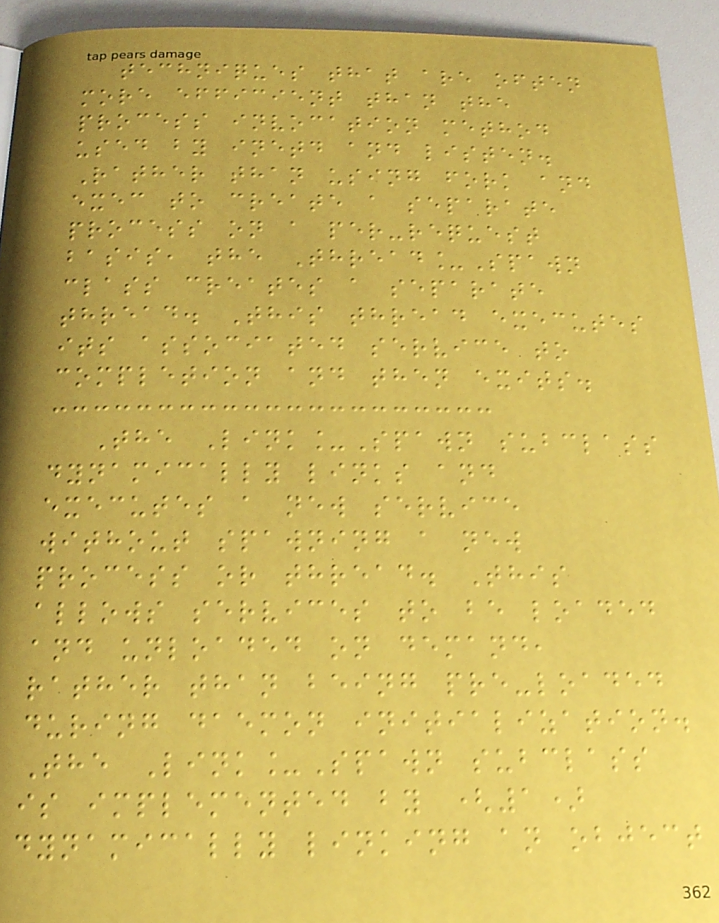techniques that are often
more efficient than the
process invocation method
used by inetd and listen.
Rather than using fork and
exec to create a separate
process on a per-request
basis, the Thread_Spawn
class creates a separate
thread. This thread executes
its associated service to
completion and then exits.
The Link_Spawn subclass
dynamically links and
executes a new service
without spawning a new
process or thread. This
allows services to be loaded
and unloaded on demand,
rather than being pre-loaded
during daemon initialization.
The Link_Spawn subclass
is implemented by (1)
dynamically linking an object
